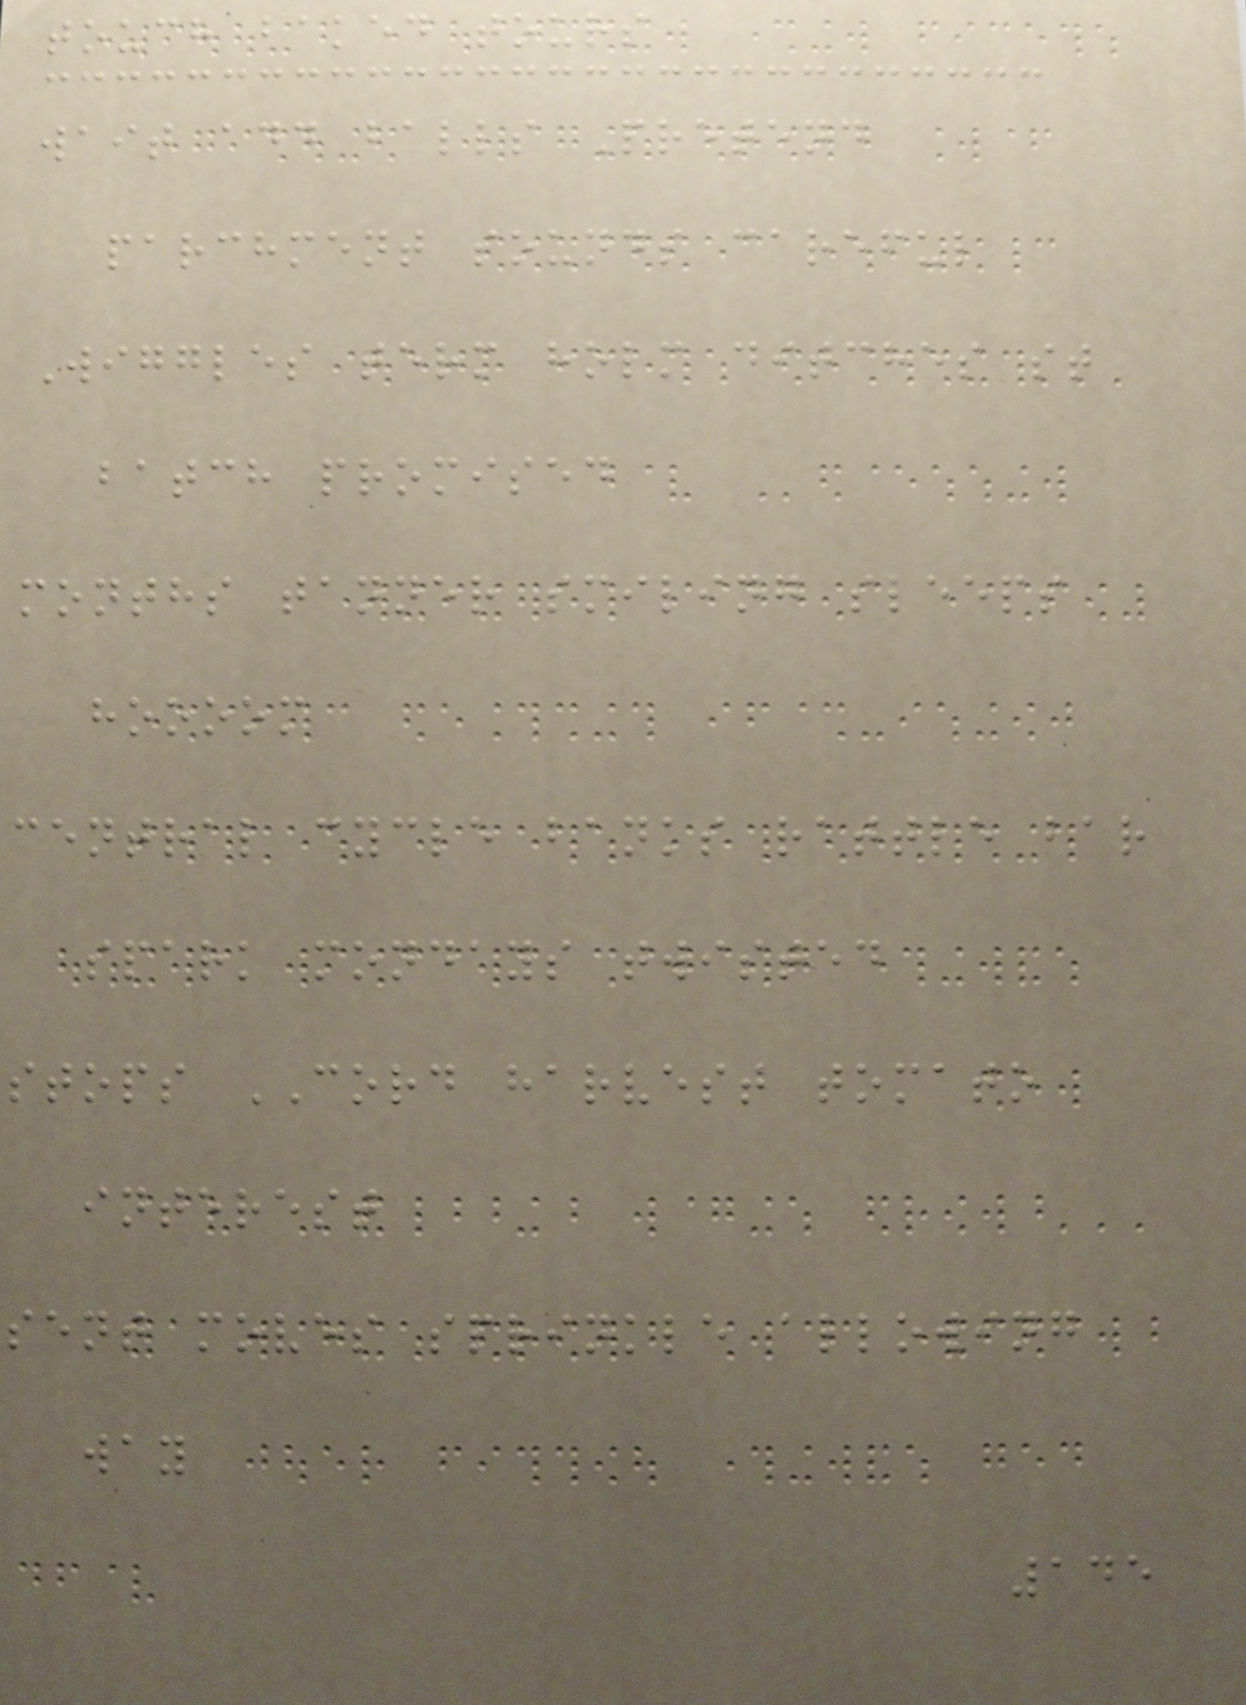touch baked tours
wait add balls Pretend
parchment sounds careful
Wiggles term holm ditches st
batch promised
months tanner smiling sleeps
hoooom
central cycle banks rattle bar
spark mondays twisted
stops CORD harvest tomato
interest
sent moves sprinkle allowing
way
145
